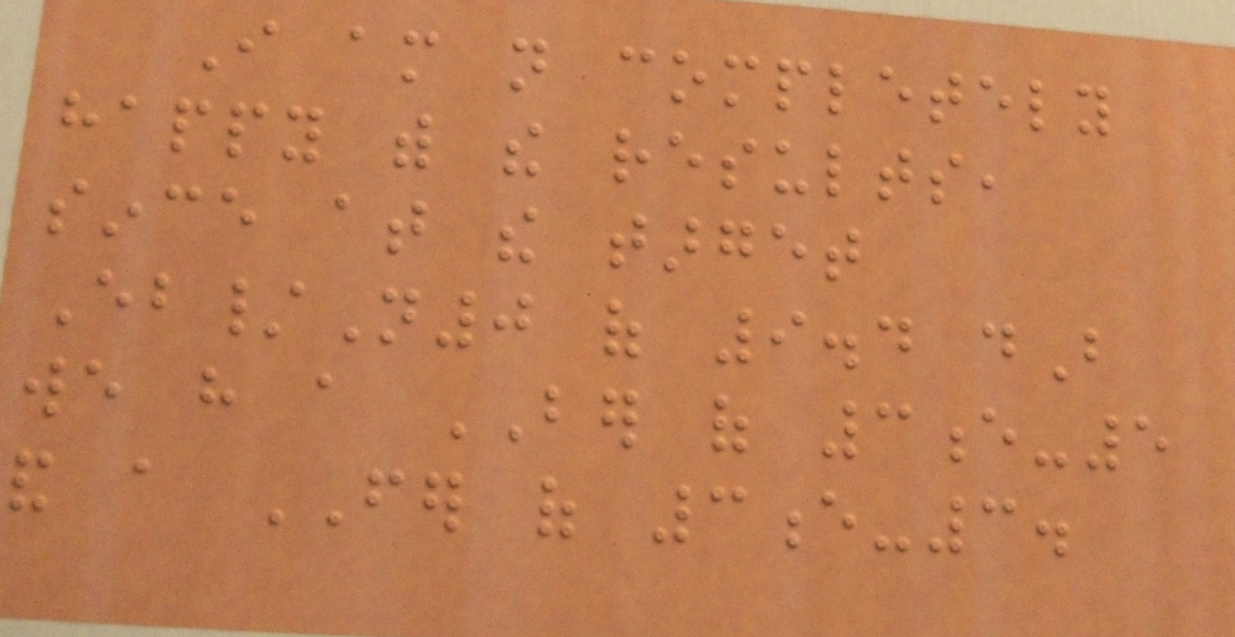I am not completely
happy with the results,
since at the target
Eb/N0 of 9.4 dB
we have a BER of 3e-5
and a FER of 3e-3.
